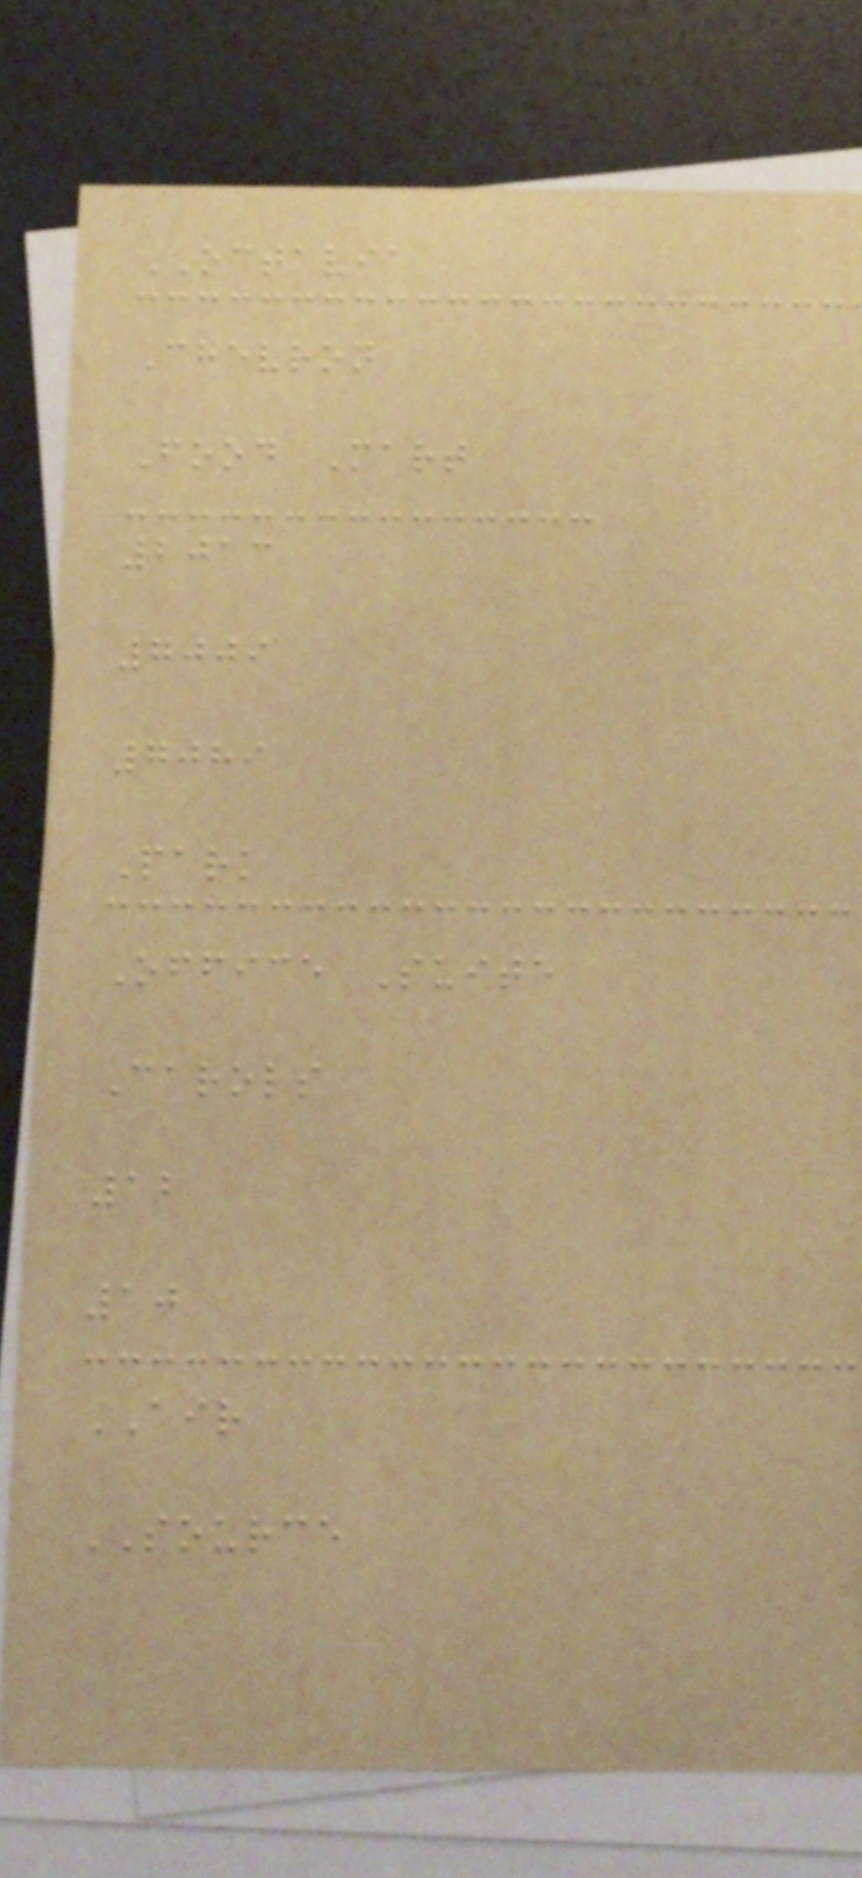OCTAVIA
Chevron
Food Mart
2013
7009
7089
Park
Office Suite
Carols
12
10
AIR
SOURCE
